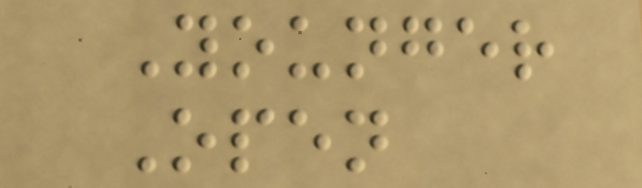Younger
Open
